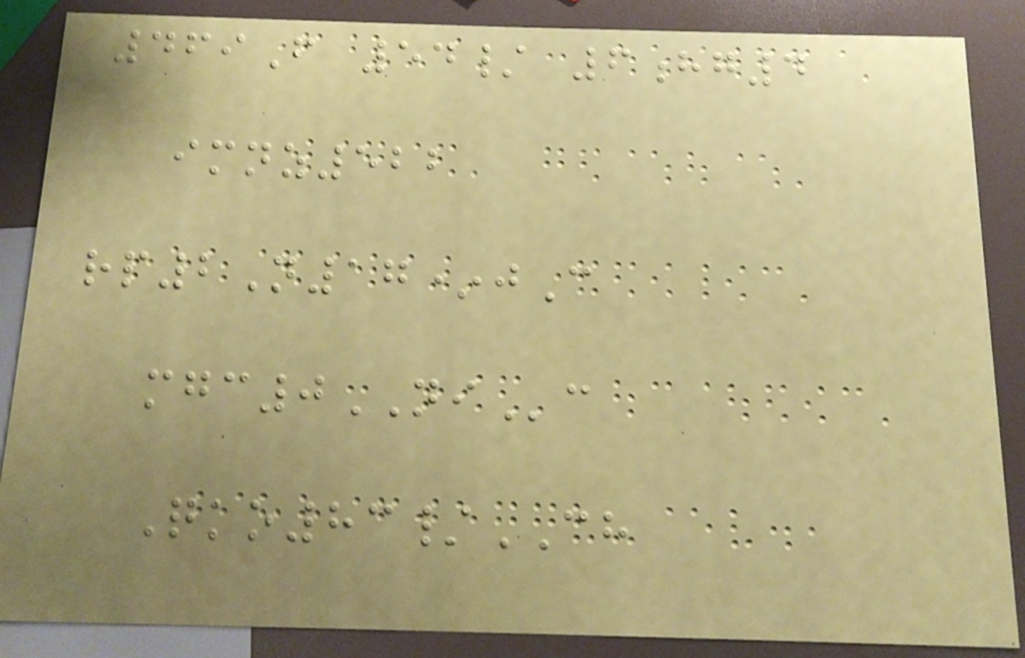469F 54/ 6hg4
imnz522
rp2N17*jC
mgc0NIc
Qko83/CH
